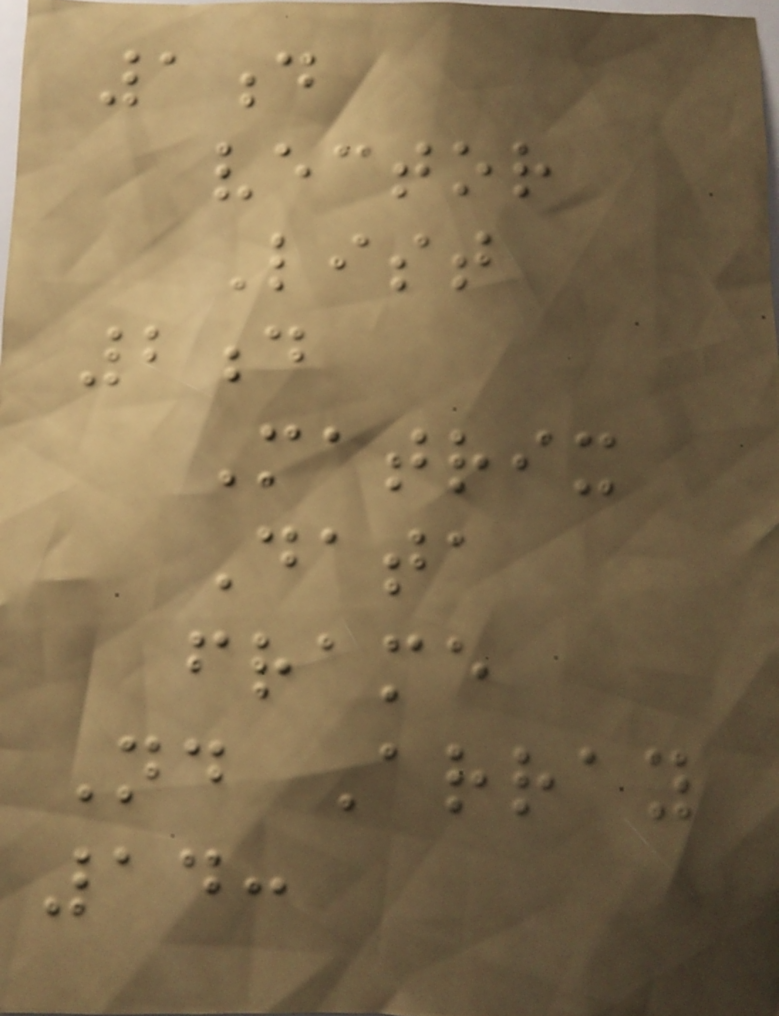1d
vector
List
2d
Matrix
Data
frame
Nd Array
14:
